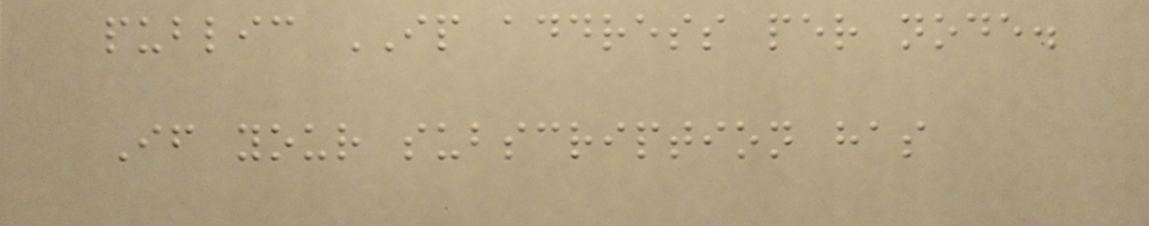public IP address per node.
If your subscription has
